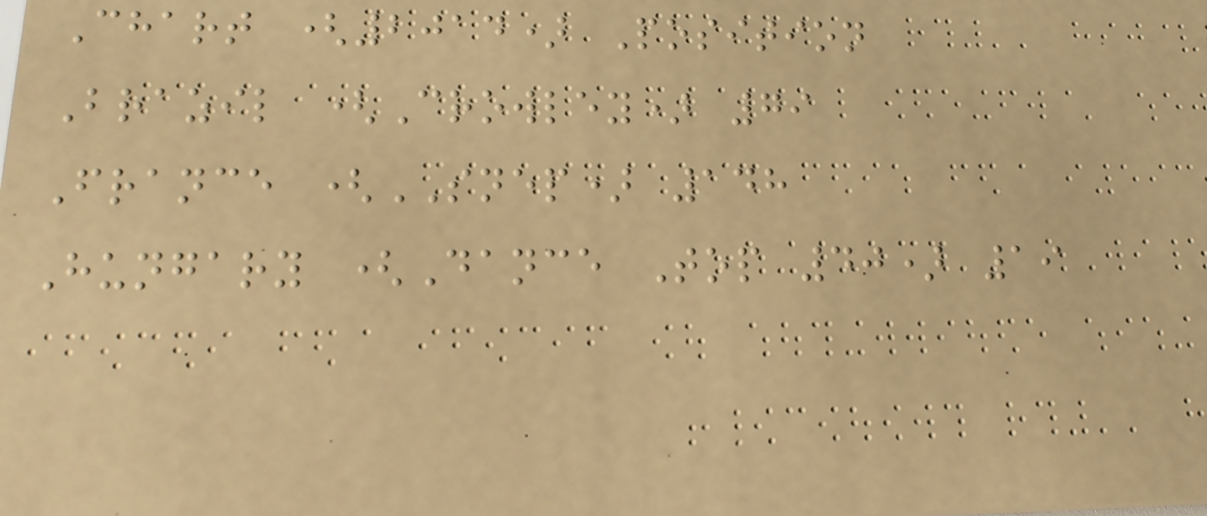Chart (2014) Position
Brazil (Crowley) 79
France (SNEP) 148
Hungary (Dance Top 40) 19
